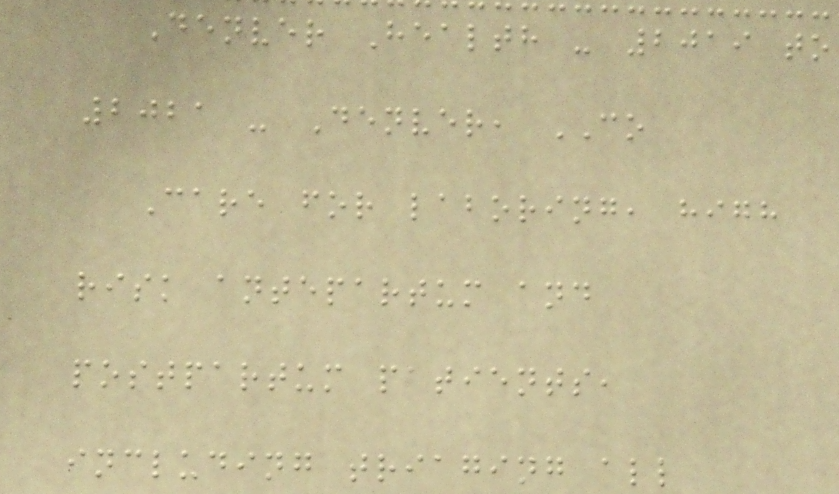Denver Health - 2019 to
2021 - Denver, CO
Care for laboring, high
risk antepartum and
postpartum patients,
including triaging all
